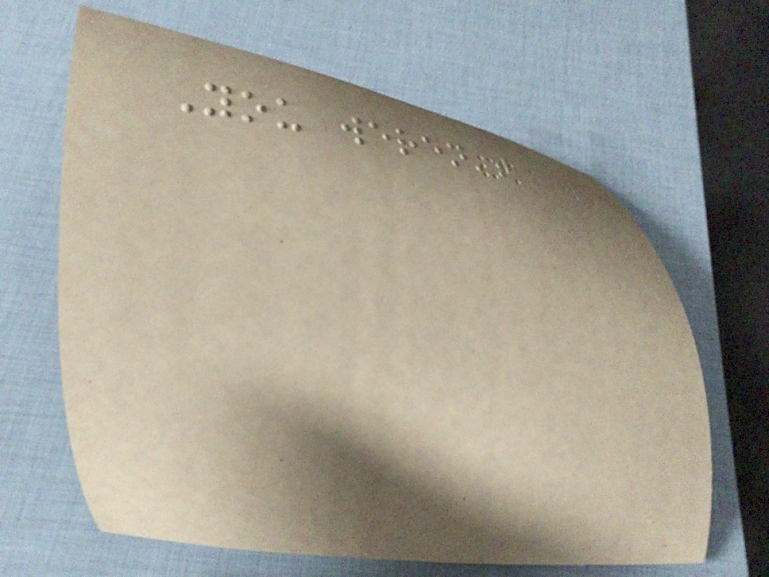You weren't
